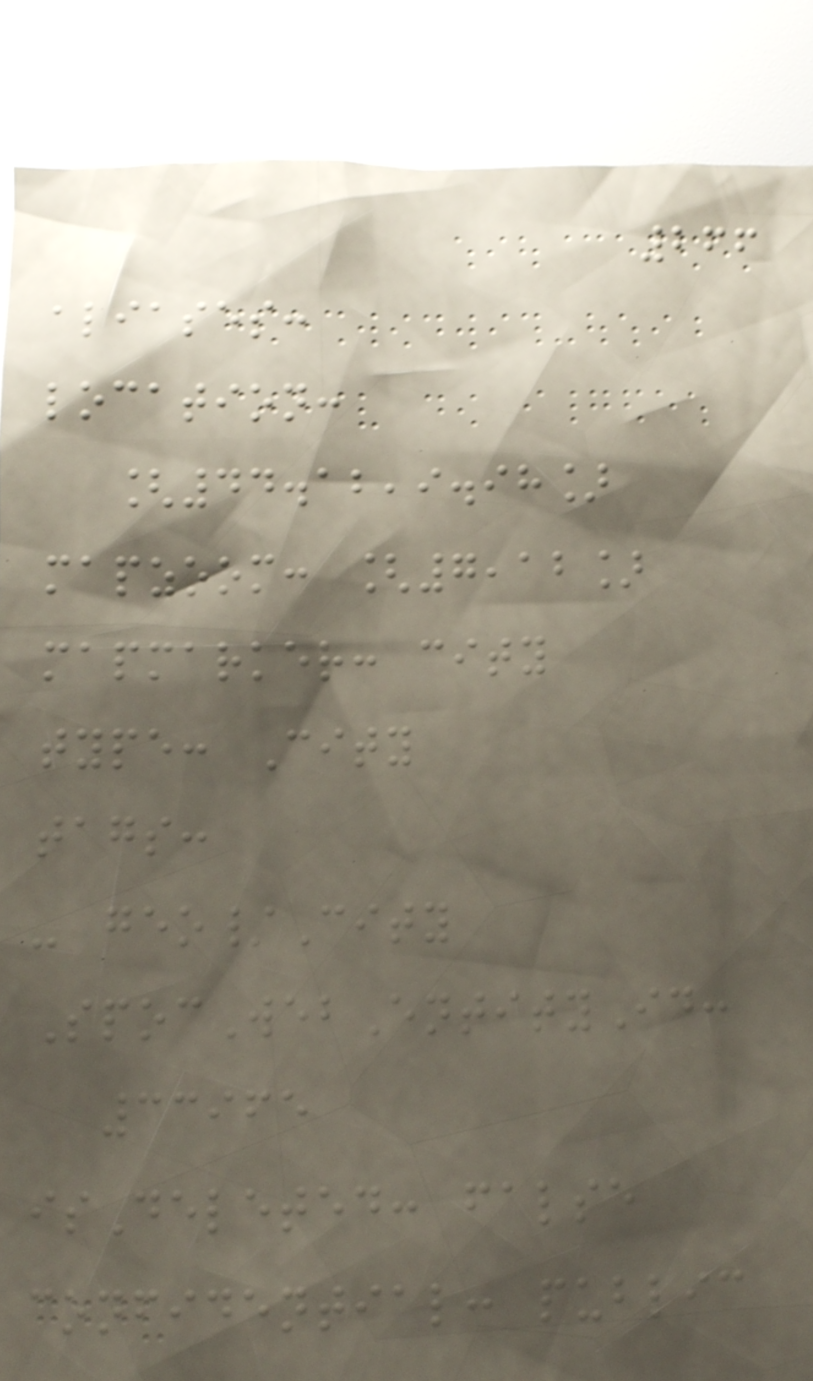266
aliases:
location:
[44.12,9.98]
mapzoom: [7,12]
mapmarker: city
type: City
tags:
- geo/City
SpocWebEntityId:
33965
isDeleted: false
confidential: public
